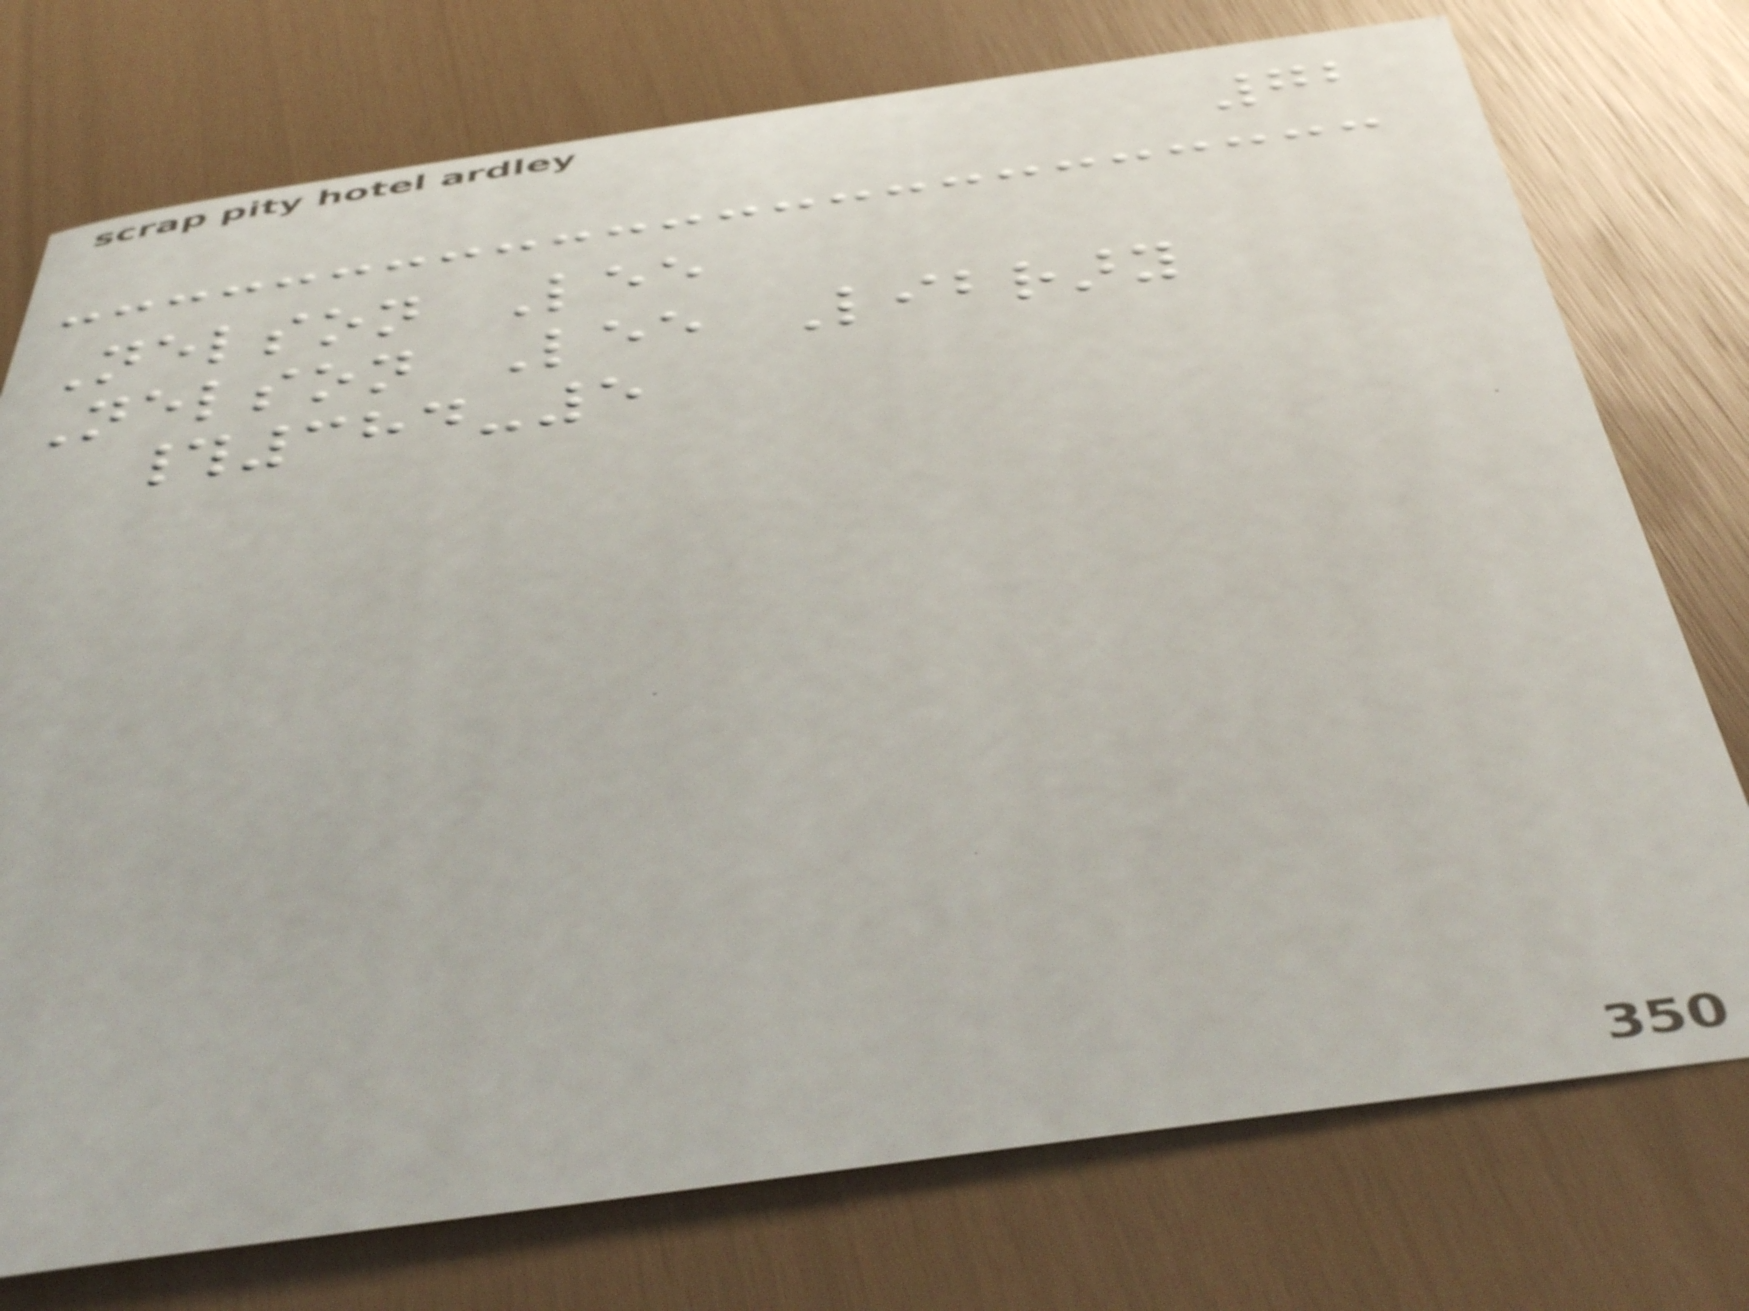72
Nelson Lee
Nelson Lee Library
#384-5
